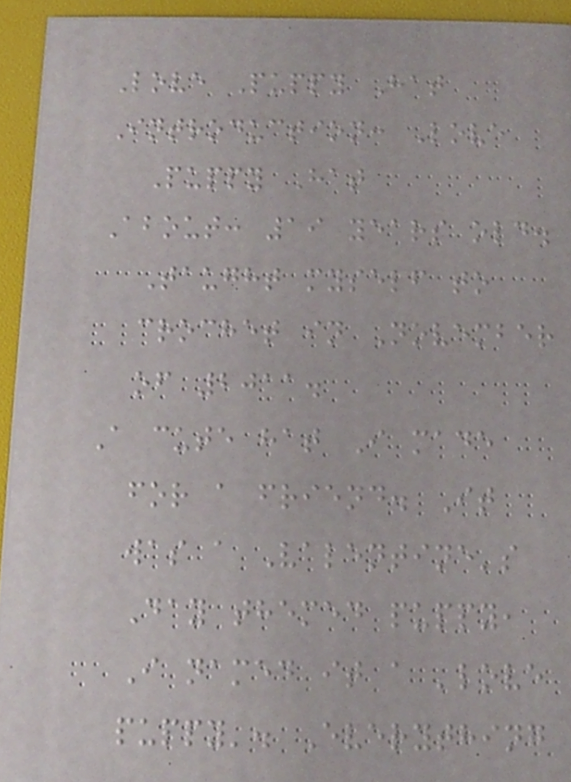Love Puppy Hat
Introduction: Love
Puppy Hat
About: 19 years old.
Taught myself to
crochet in November
of 2011.
A cute hat I made
for a friend. It
was a Valentine's
Day themed puppy,
I named it a 'love
puppy'. Everything
